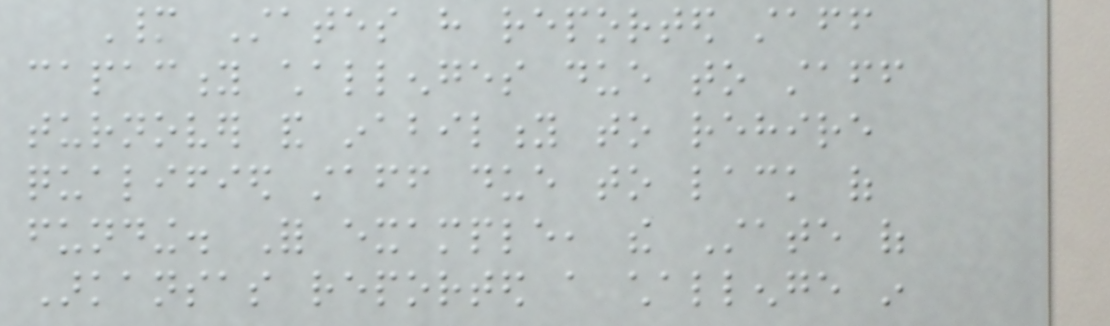Many States have reported staff
capacity challenges due to staff
turnover and inability to rehire
qualified staff due to lack of
funding. For example, the State of
Arkansas reported a challenge in
